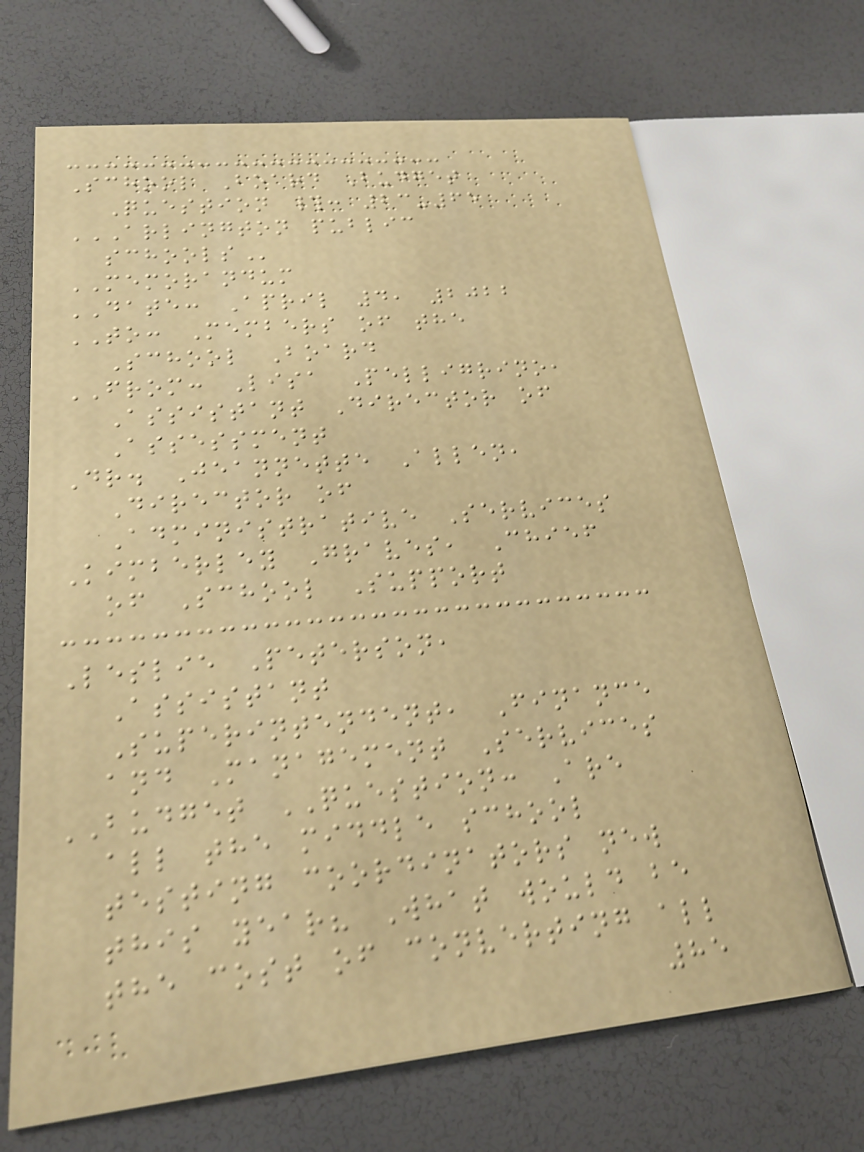School Board Budget
Question #: 23-65
ARLINGTON PUBLIC
SCHOOLS
MEMORANDUM
DATE: April 4, 2022
TO: Members of the
School Board
FROM: Lisa Pelligrino,
Assistant Director of
Assessment
Dr. Jeannette Allen,
Director of
Administrative Services
Kimberley Graves, Chief
of School Support
Leslie Peterson,
Assistant
Superintendent, Finance
and Management Services
BUDGET QUESTION: Are
all the middle school
testing coordinators new
this year? What would be
the cost of converting all
85
